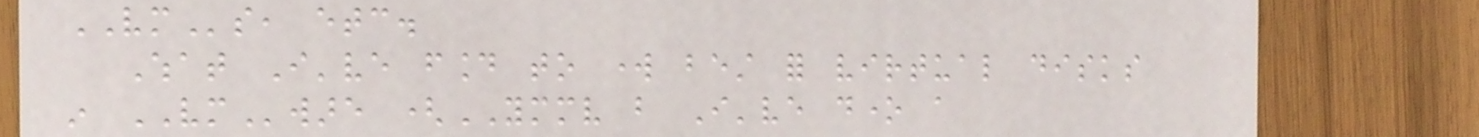VMs, etc.
What I've found to work best for virtual disks
in VMware (YMMV but I've done a
